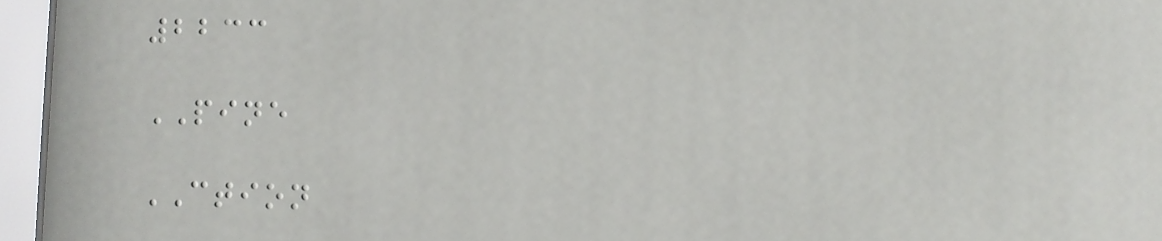2233
PINE
CTION
